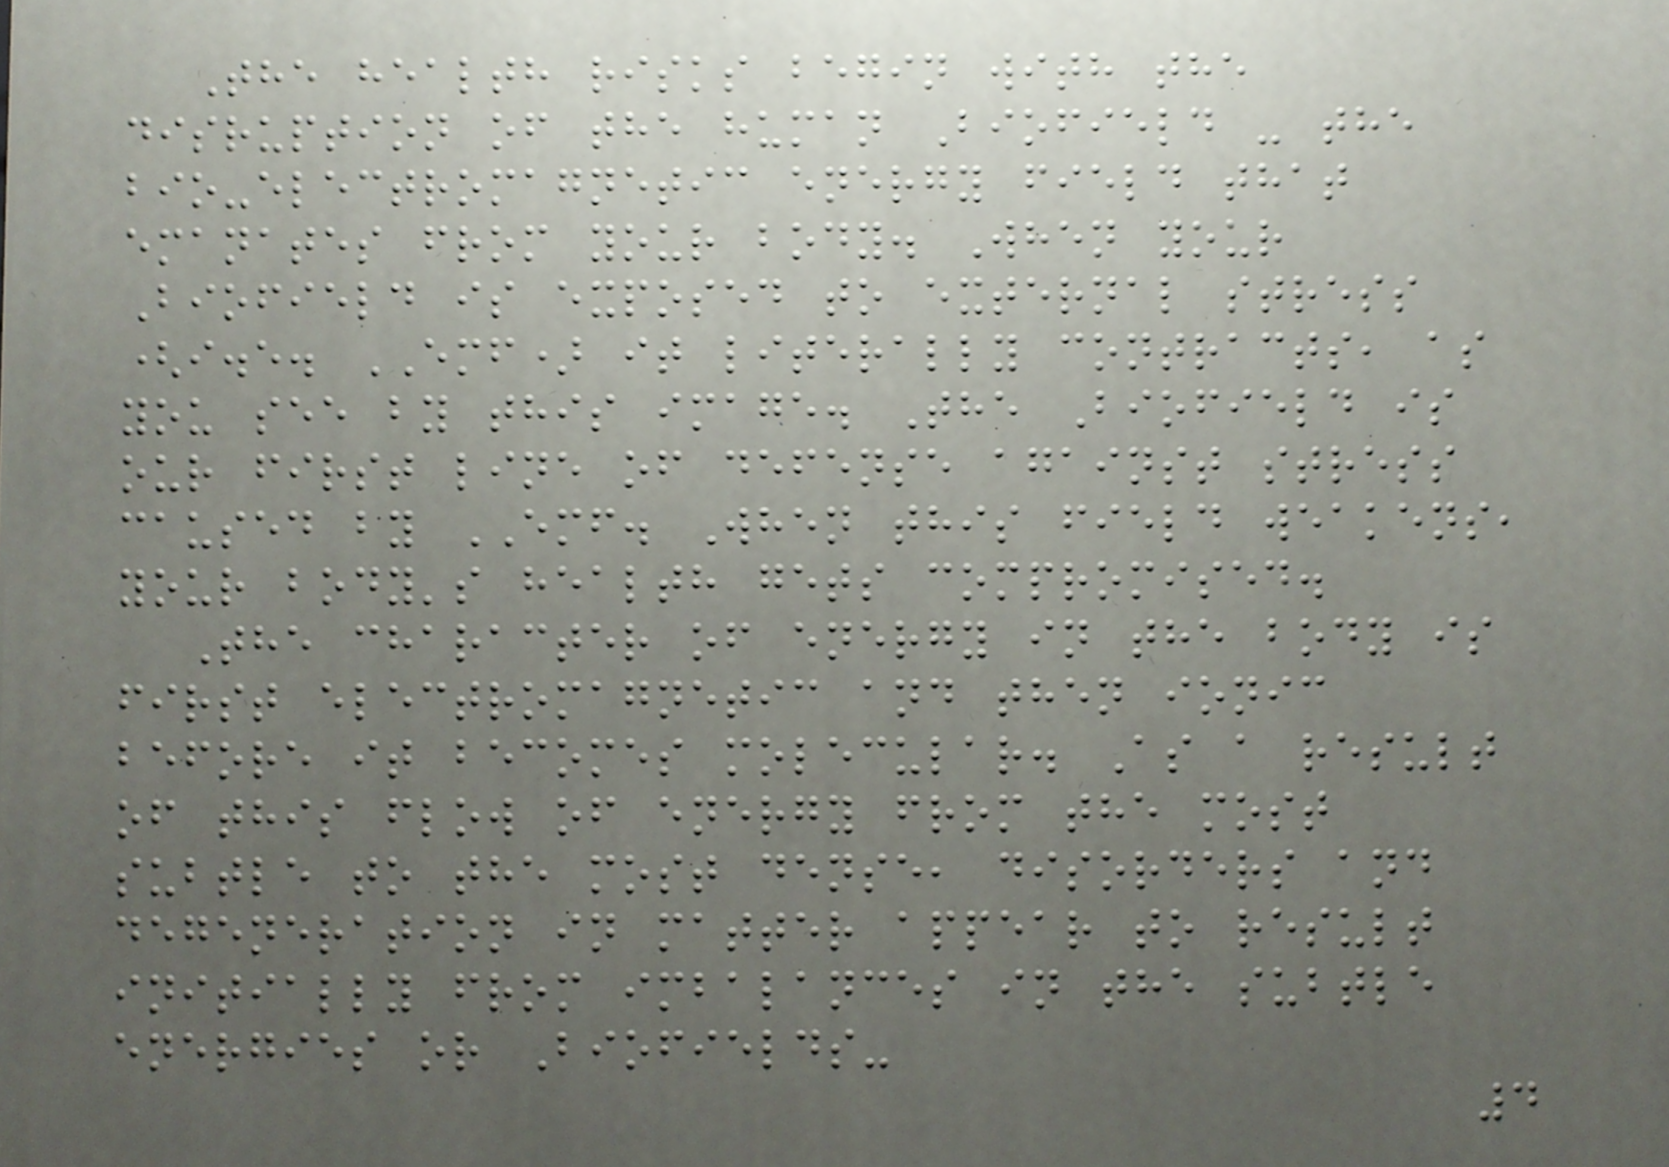The health risks begin with the
disruption of the human Biofield - the
bio-electromagnetic energy field that
emanates from your body. When your
Biofield is exposed to external stress
(i.e. EMF) it literally contracts, as
you see by this image. The Biofield is
our first line of defense against stress
caused by EMF. When this field weakens,
your body's health gets compromised.
The character of energy in the body is
first electromagnetic and then ionic
before it becomes molecular. As a result
of this flow of energy from the most
subtle to the most dense, disorders and
degeneration in matter appear to result
initially from imbalances in the subtle
energies or Biofields-
4
